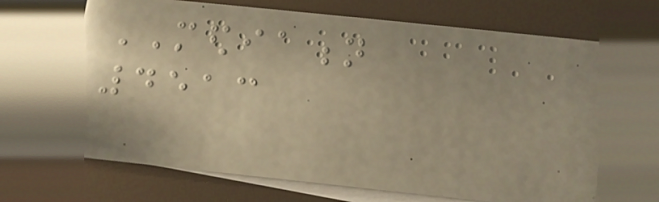MEDIATION
4513
